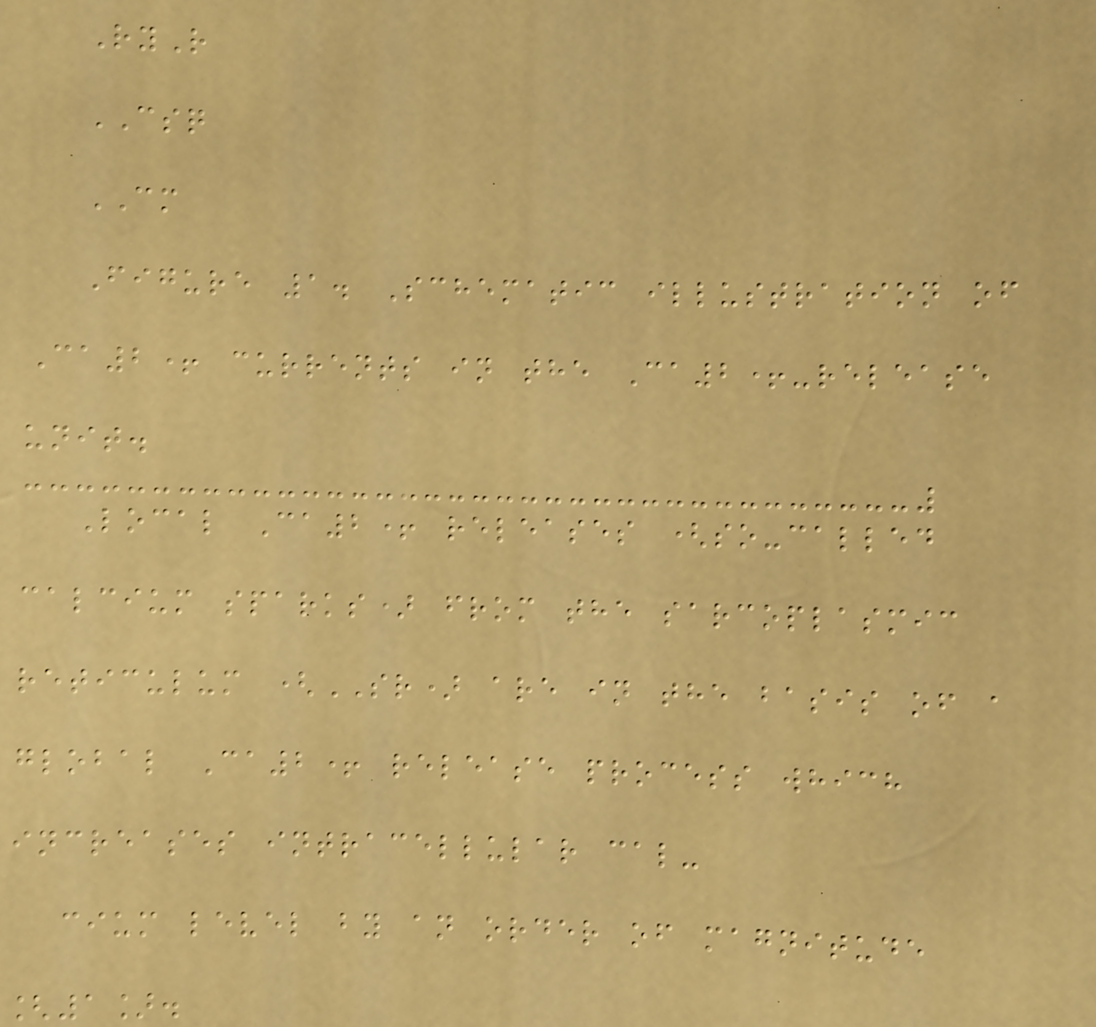RyR
CSQ
CM
Figure 1. Schematic illustration of
Ca2+ currents in the Ca2+-release
unit.
Local Ca2+ releases (so-called
calcium sparks) from the sarcoplasmic
reticulum (SR) are in the basis of a
global Ca2+ release process which
increases intracellular cal-
cium level by an order of magnitude
[1].
